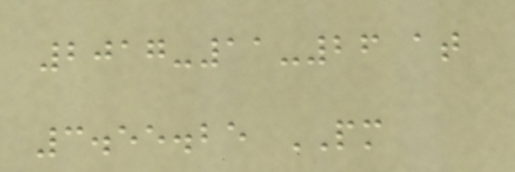2017-11-26 at
3.55.25 PM
